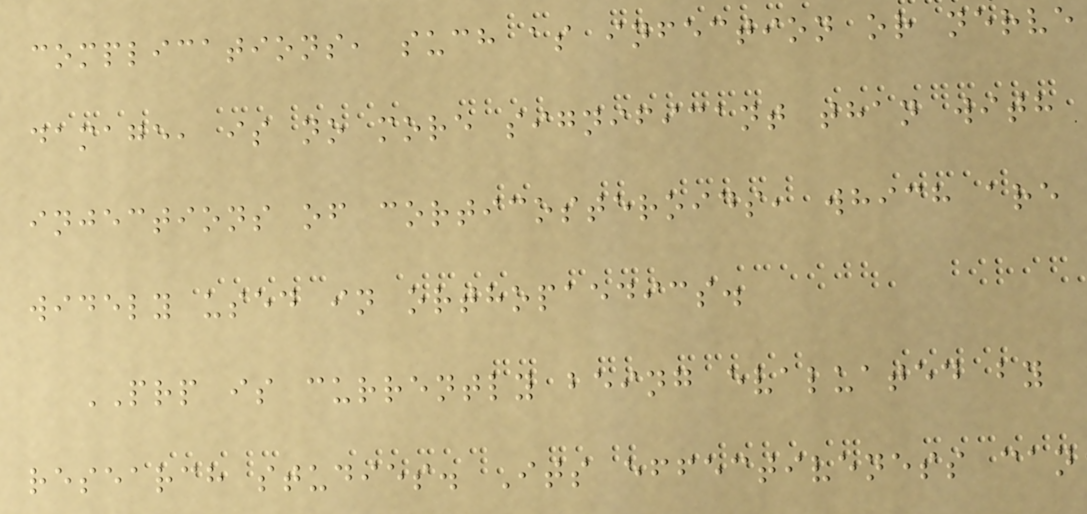complications, such as infection or nerve
damage, is no more significant than with
injections of corticosteroids, which are
widely used in orthopaedics.
PRP is currently being evaluated by
research studies. Its effectiveness can
